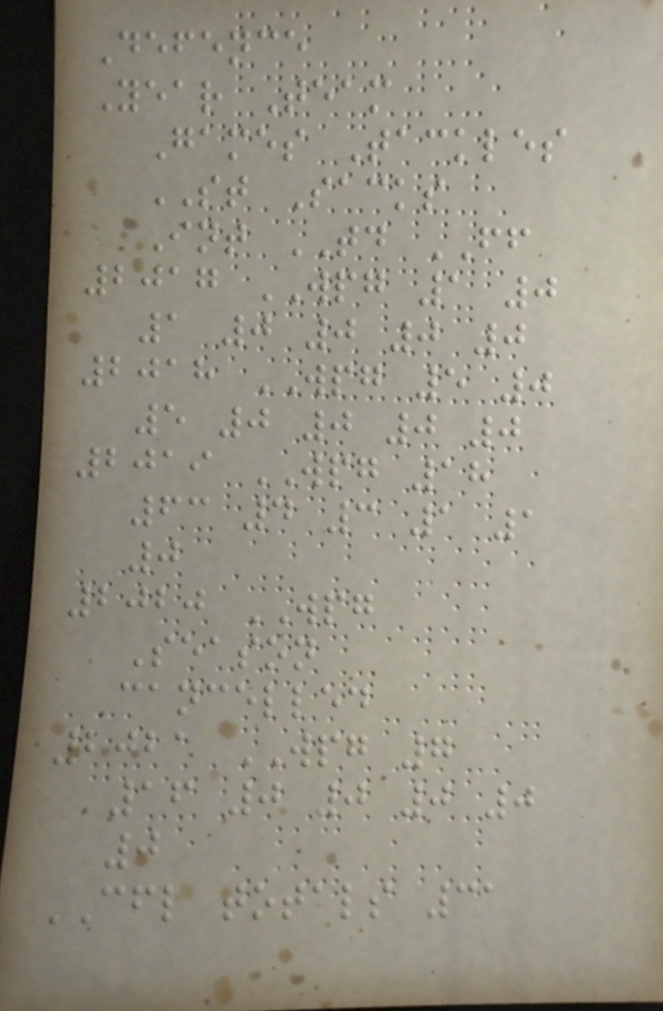Defence
Year Team
Games Tackles
ST Sacks
Int TD FF
2017 WPG 1 0
1 0 0 0 0
2018 WPG 5 0
5 0 0 0 0
2019 WPG 18
63 4 3 1 1
0
2020 WPG
Season
cancelled
2021 WPG 7
16 0 0 0 0
0
CFL totals 31
